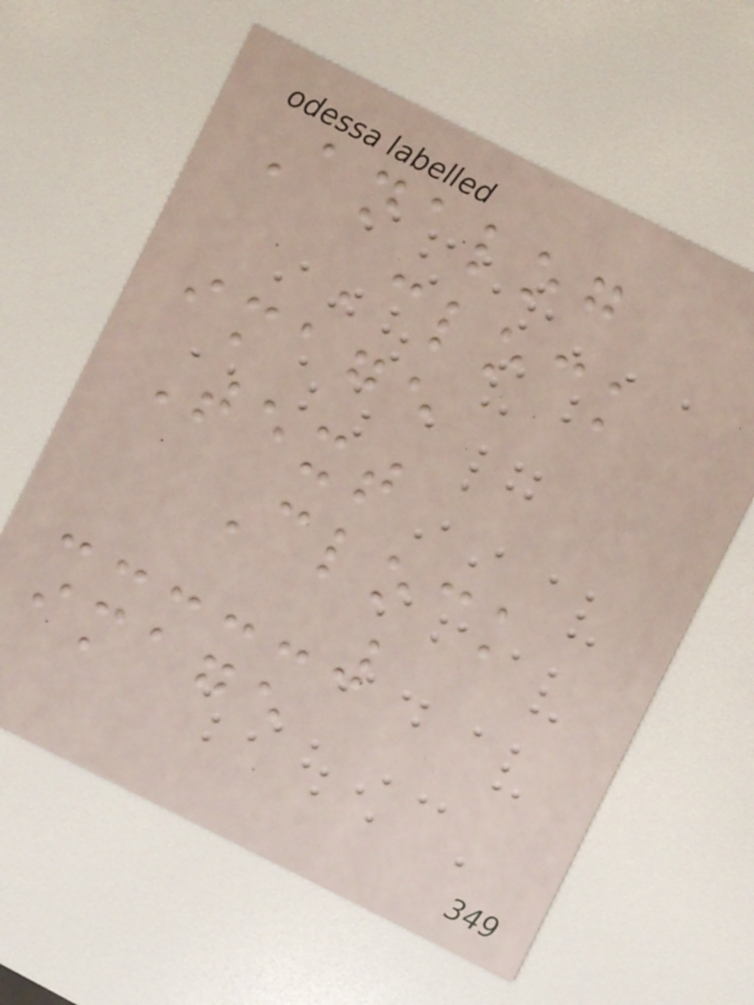Analog
Clock
image
Text
Clock
image
